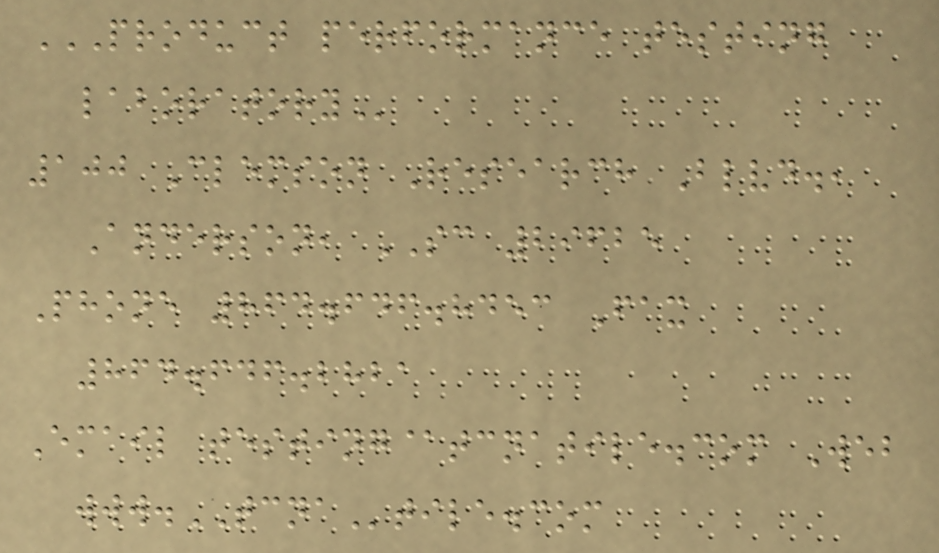PRODUCT PERFORMANCE TESTING
LABORATORY
100 Clemson Research Blvd.,
Anderson, SC 29625
Phone 864.646.8453 Fax
864.646.2821
Email testing@tcnatile.com Web
www.TCNAtile.com
